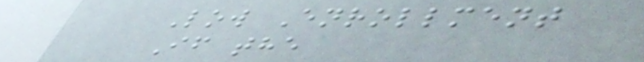Low Enrollment
If the
